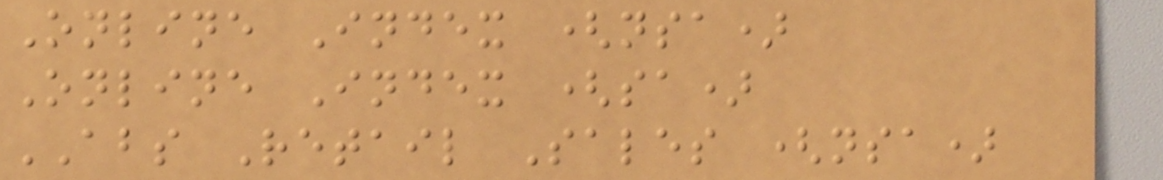Online Index (nsa)
Online Index (sa)
ABS Retail Sales (nsa)
